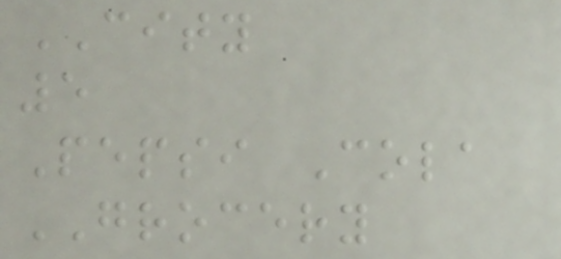CITY
5
Pepsi Cola
GROCERY
